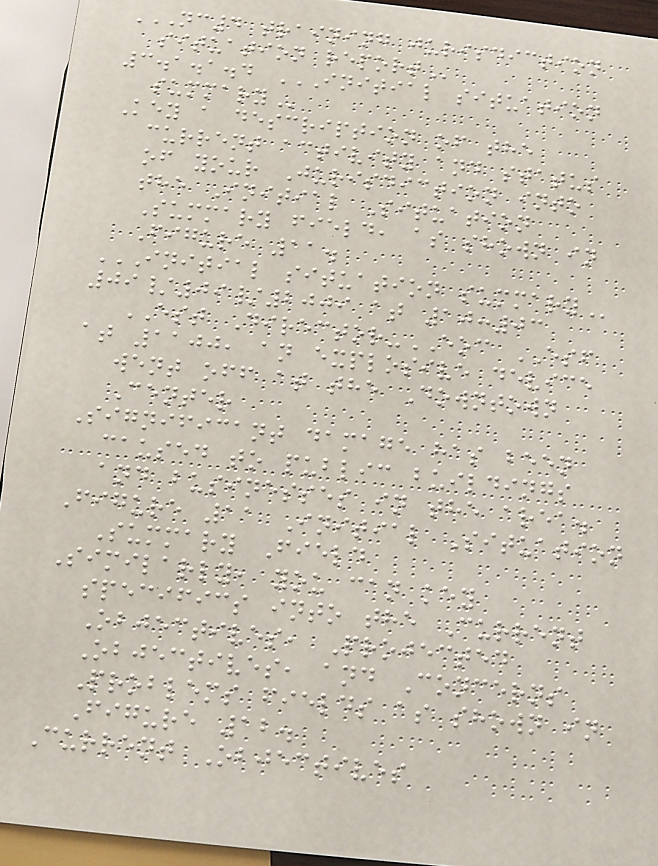NC4 TRAINING JURISDICTION
SITUATION REPORT
3.1.1.4 INITIAL SITUATION
SUMMARY
Key a description of the
current activity and status
of your Jurisdiction into
the Initial Situation
Summary field, as shown in
Figure 11.
INITIAL SITUATION SUMMARY
09/09/2009 at 10:03
EST Director-EOC ESF
at 1100, an explosive device
went off at the Downtown
Center
Significant damage has been
caused to public buildings
and businesses in the area.
Figure 11 Initial Situation
Summary Field
Similarly, you can key
specifics into the Current
Objectives, Projected
Objectives, and Concerns
Problems fields as shown in
Figure 12.
Current Objectives
